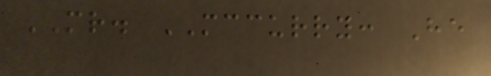MR. MCCURRY: He
